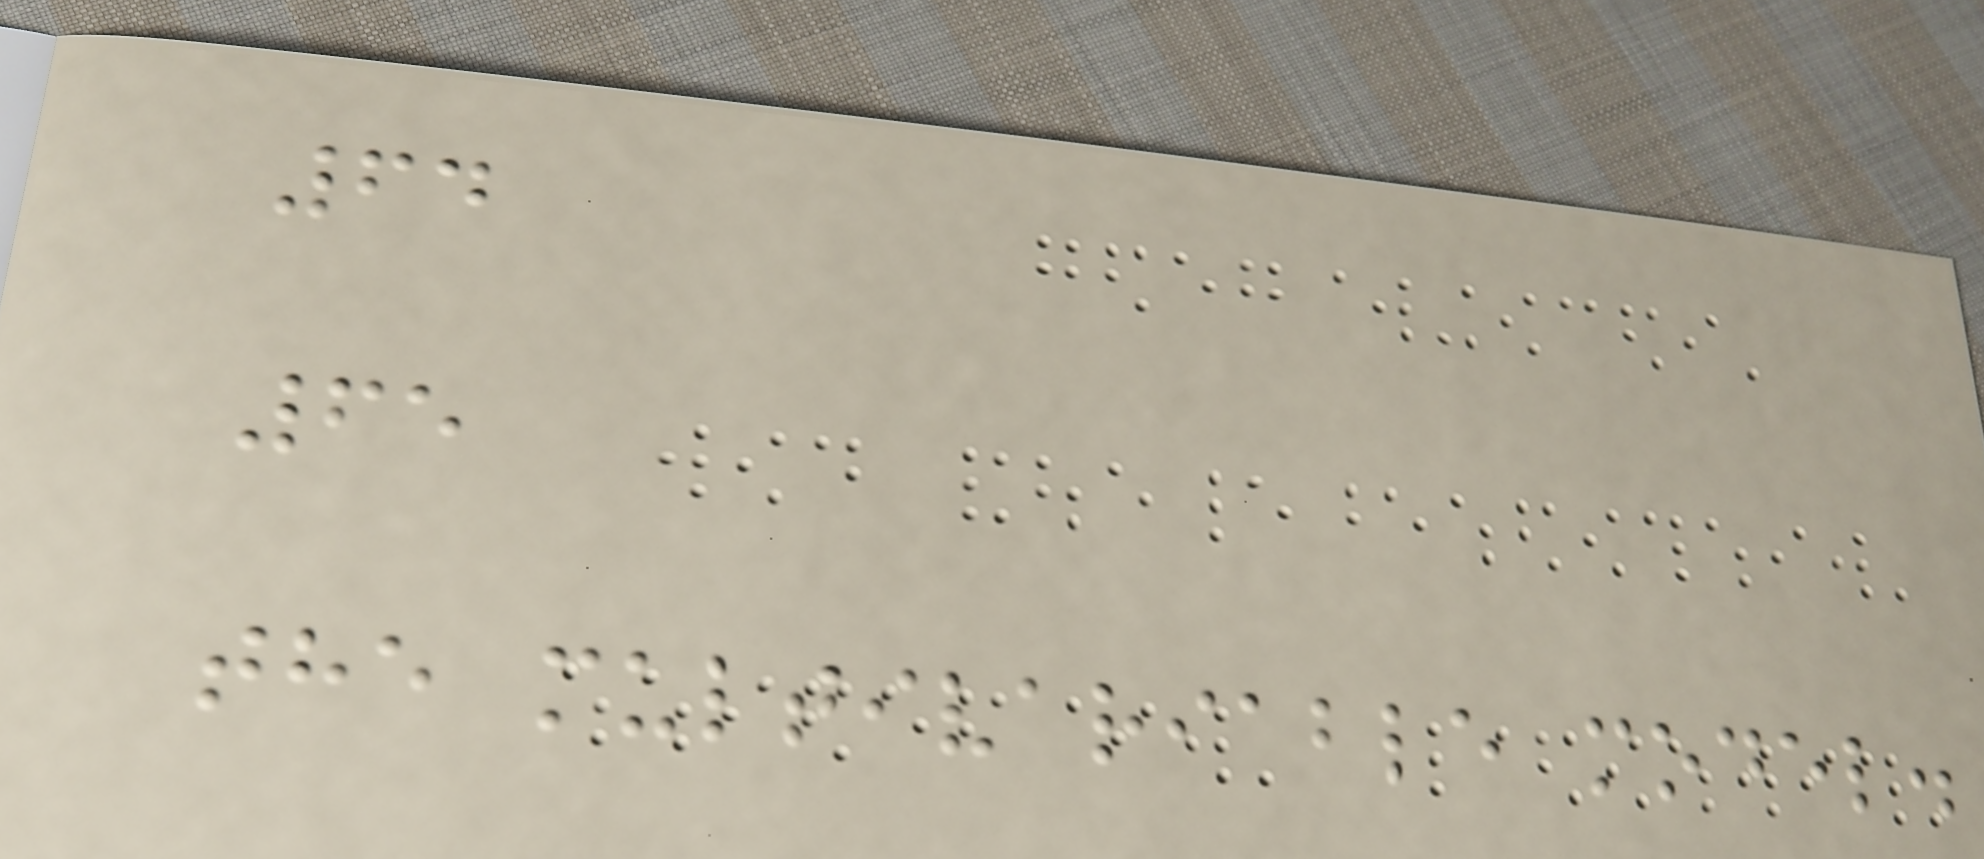64
65
the multivariable model.
